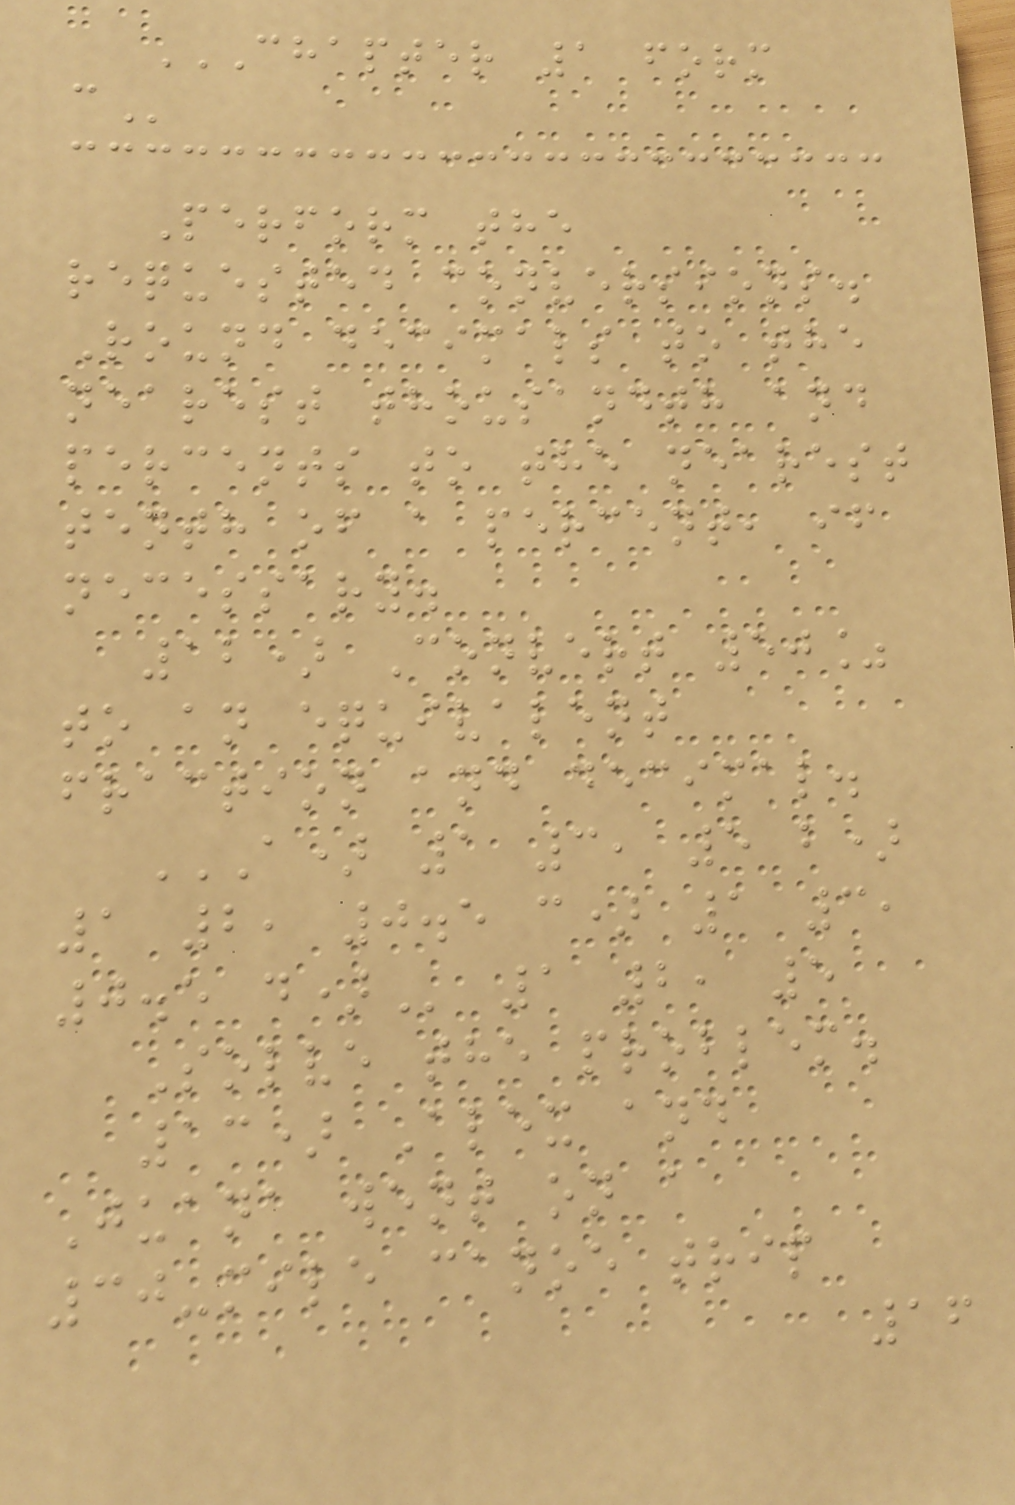CHAPTER 1 FORM
C
Perform the
requested conversions.
Round decimals to the
nearest thousandth and
percents to the nearest
tenth of a percent, if
necessary.
12) Convert 50%
to an equivalent
fraction and decimal.
A) 1 3, 5 B)
1 2, 0.5 C) 1 3,
0.5 D) 1 2, 5
Solve the problem.
13) Alex and
Juana went on a
30-mile canoe trip
16
